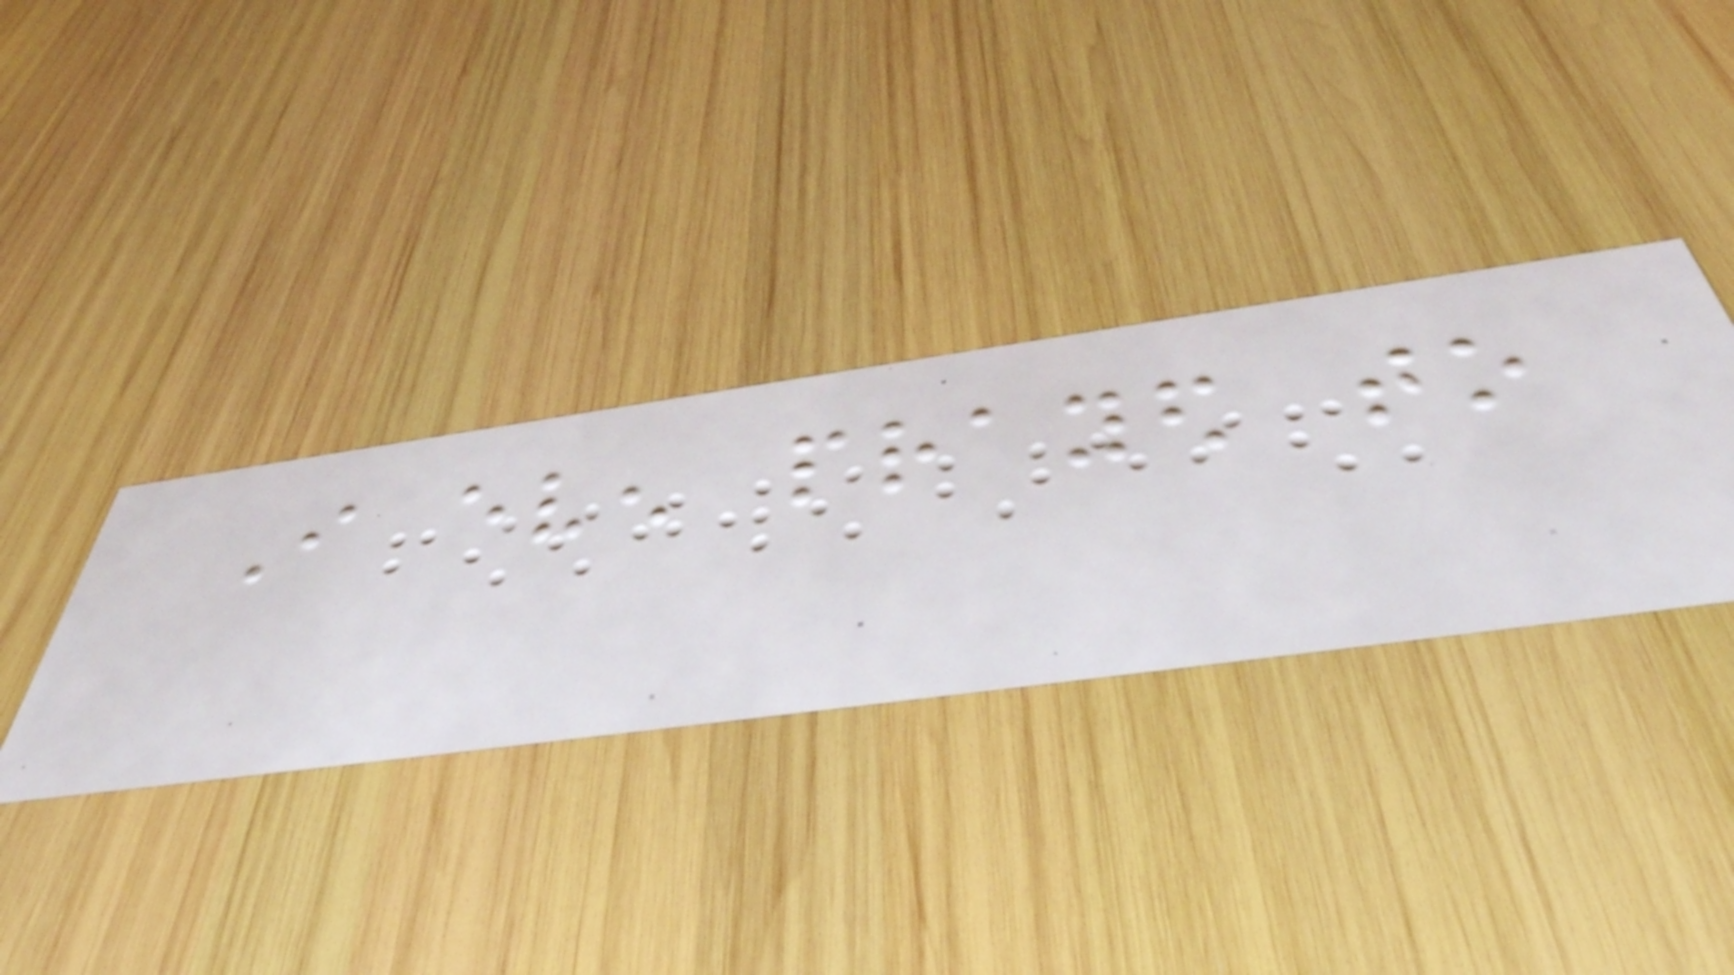I even prayed to
